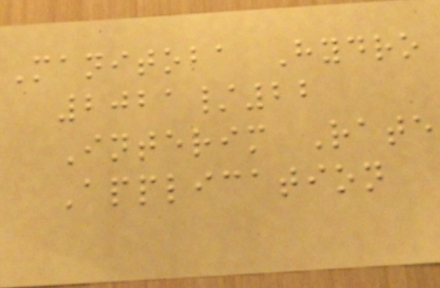Manitoba Hydro
2021/22
Interim Rate
Application
